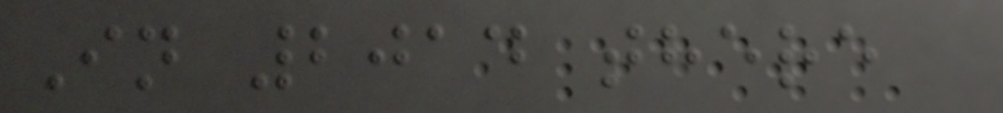In 2014 there
